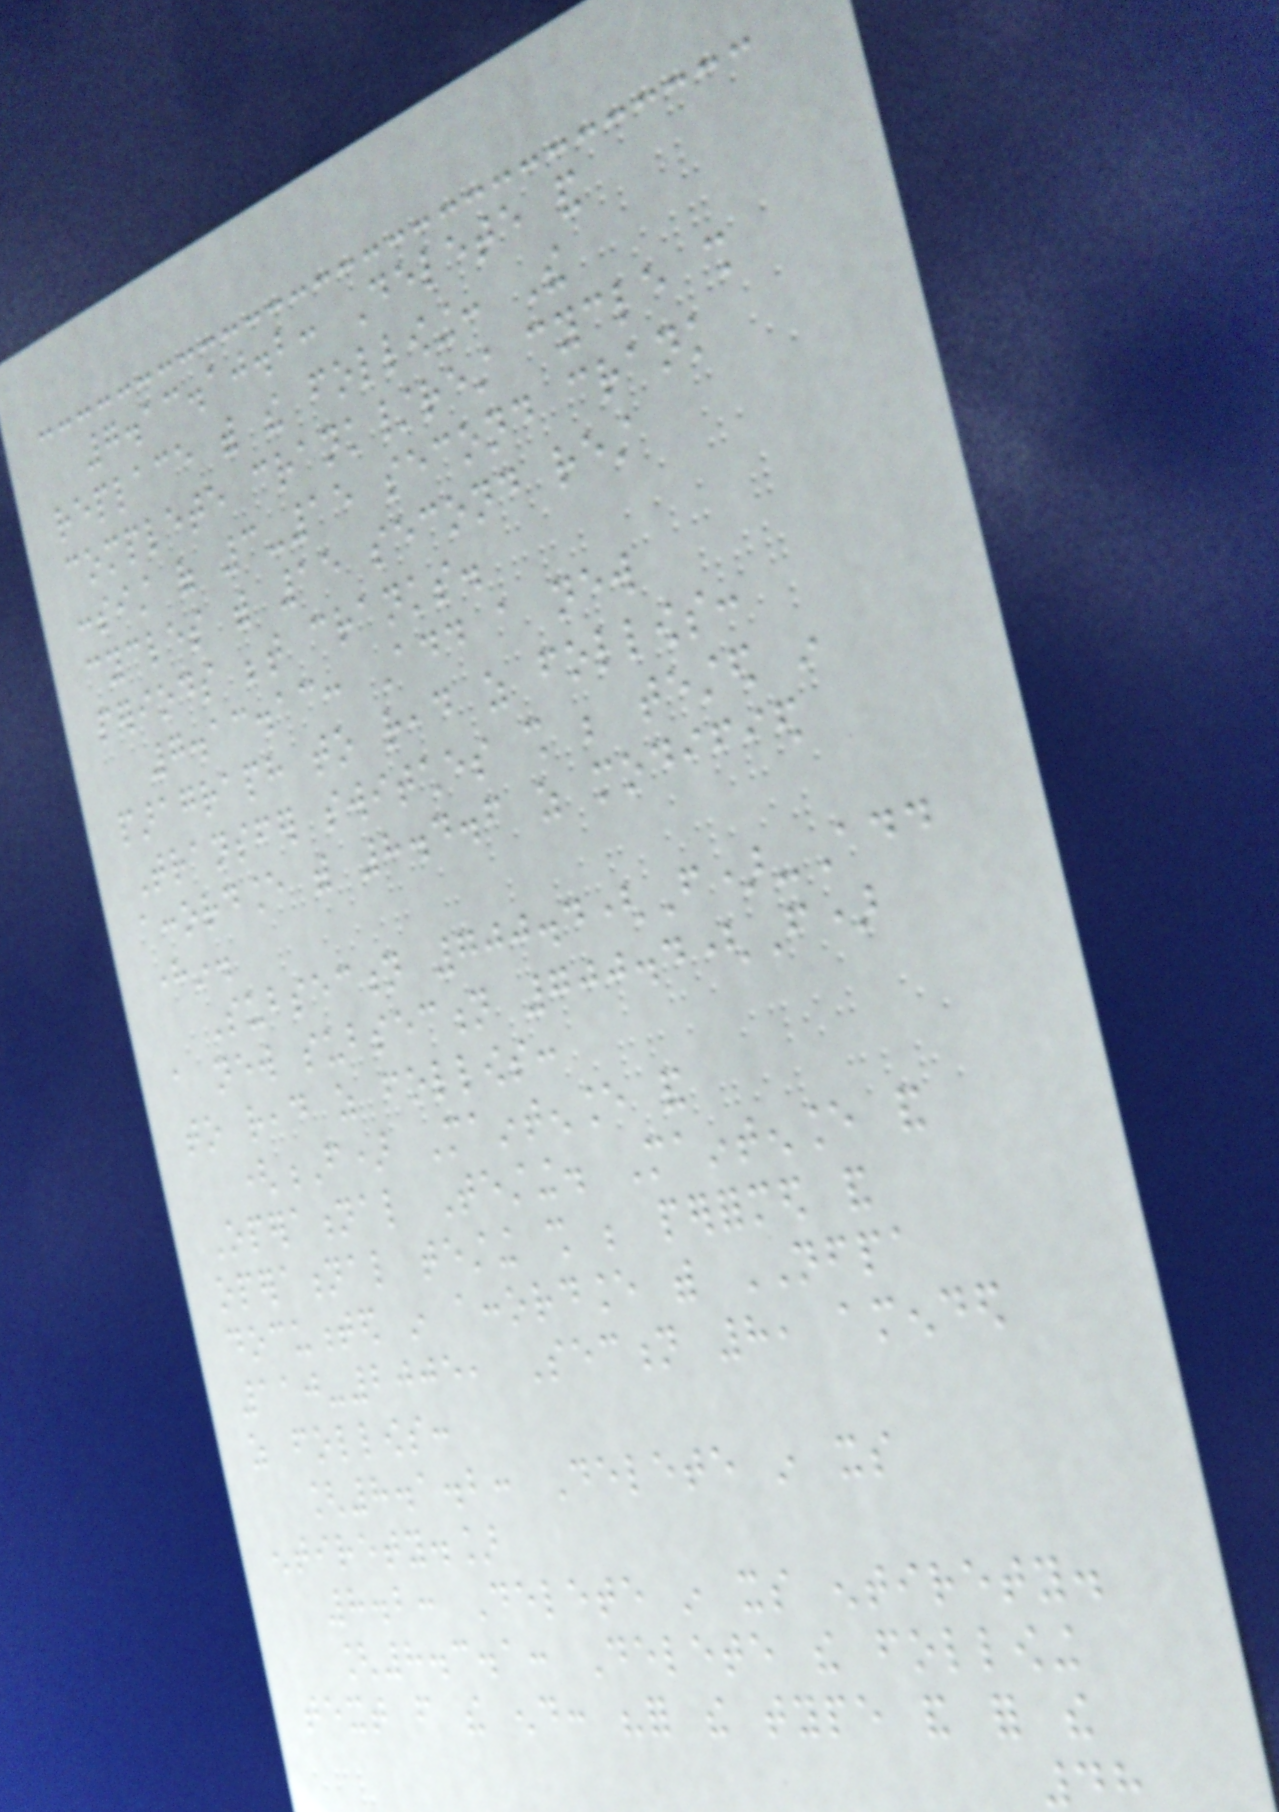7.13.10.2: Delete and
replace with the following: The
complete crank/rest cycle shall
consist of 3-15 second crank
cycles with 15 second rest
periods between cranks.
7.13.13: Add a new
paragraph to read as follows:
Transfer switches shall be tested in
accordance with 8.4.6 as modified
herein.
Subsection 700.4(F)-Add
a new subsection 700.4(F)
to read as follows:
(F) Maintenance and
Operational Testing. Maintenance and
operational testing shall be performed and
documented in accordance with NFPA
110-2005, Section 8, amended
as follows:
[8.1.2: Delete in its
entirety.]
8.2: Delete in its entirety.
[8.3.1: Delete the following
text from the end: "for the type and for the
48
